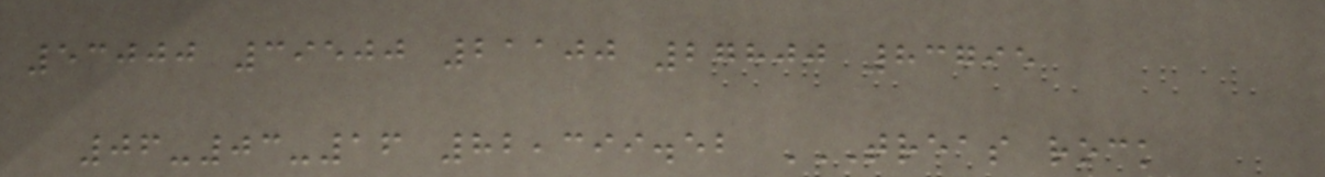53000 39500 21100 27800 83795
06-03-16 82,399.52 TREAS ROCK
